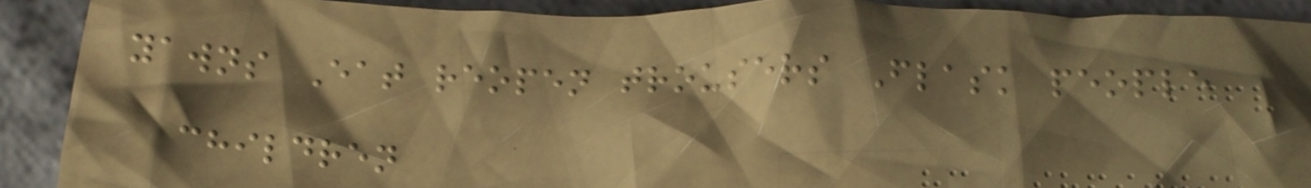yawns Eat reopen trousers Flask people
children
